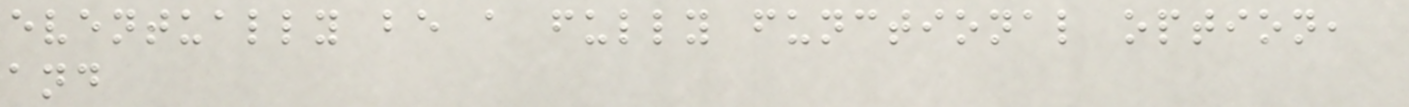eventually be a fully functional option,
and
